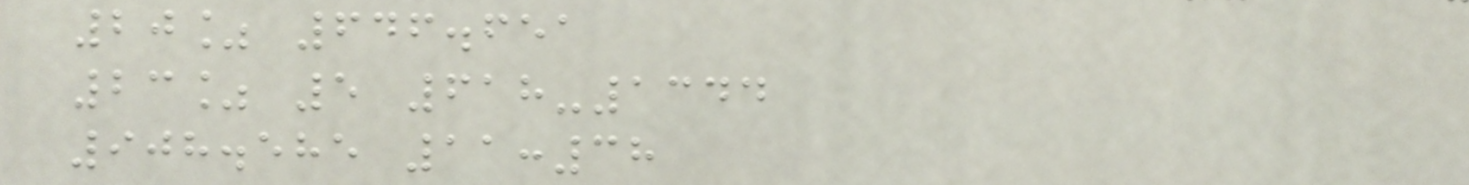20% 646.651
23% 5 618-1344
908.585 11:38
